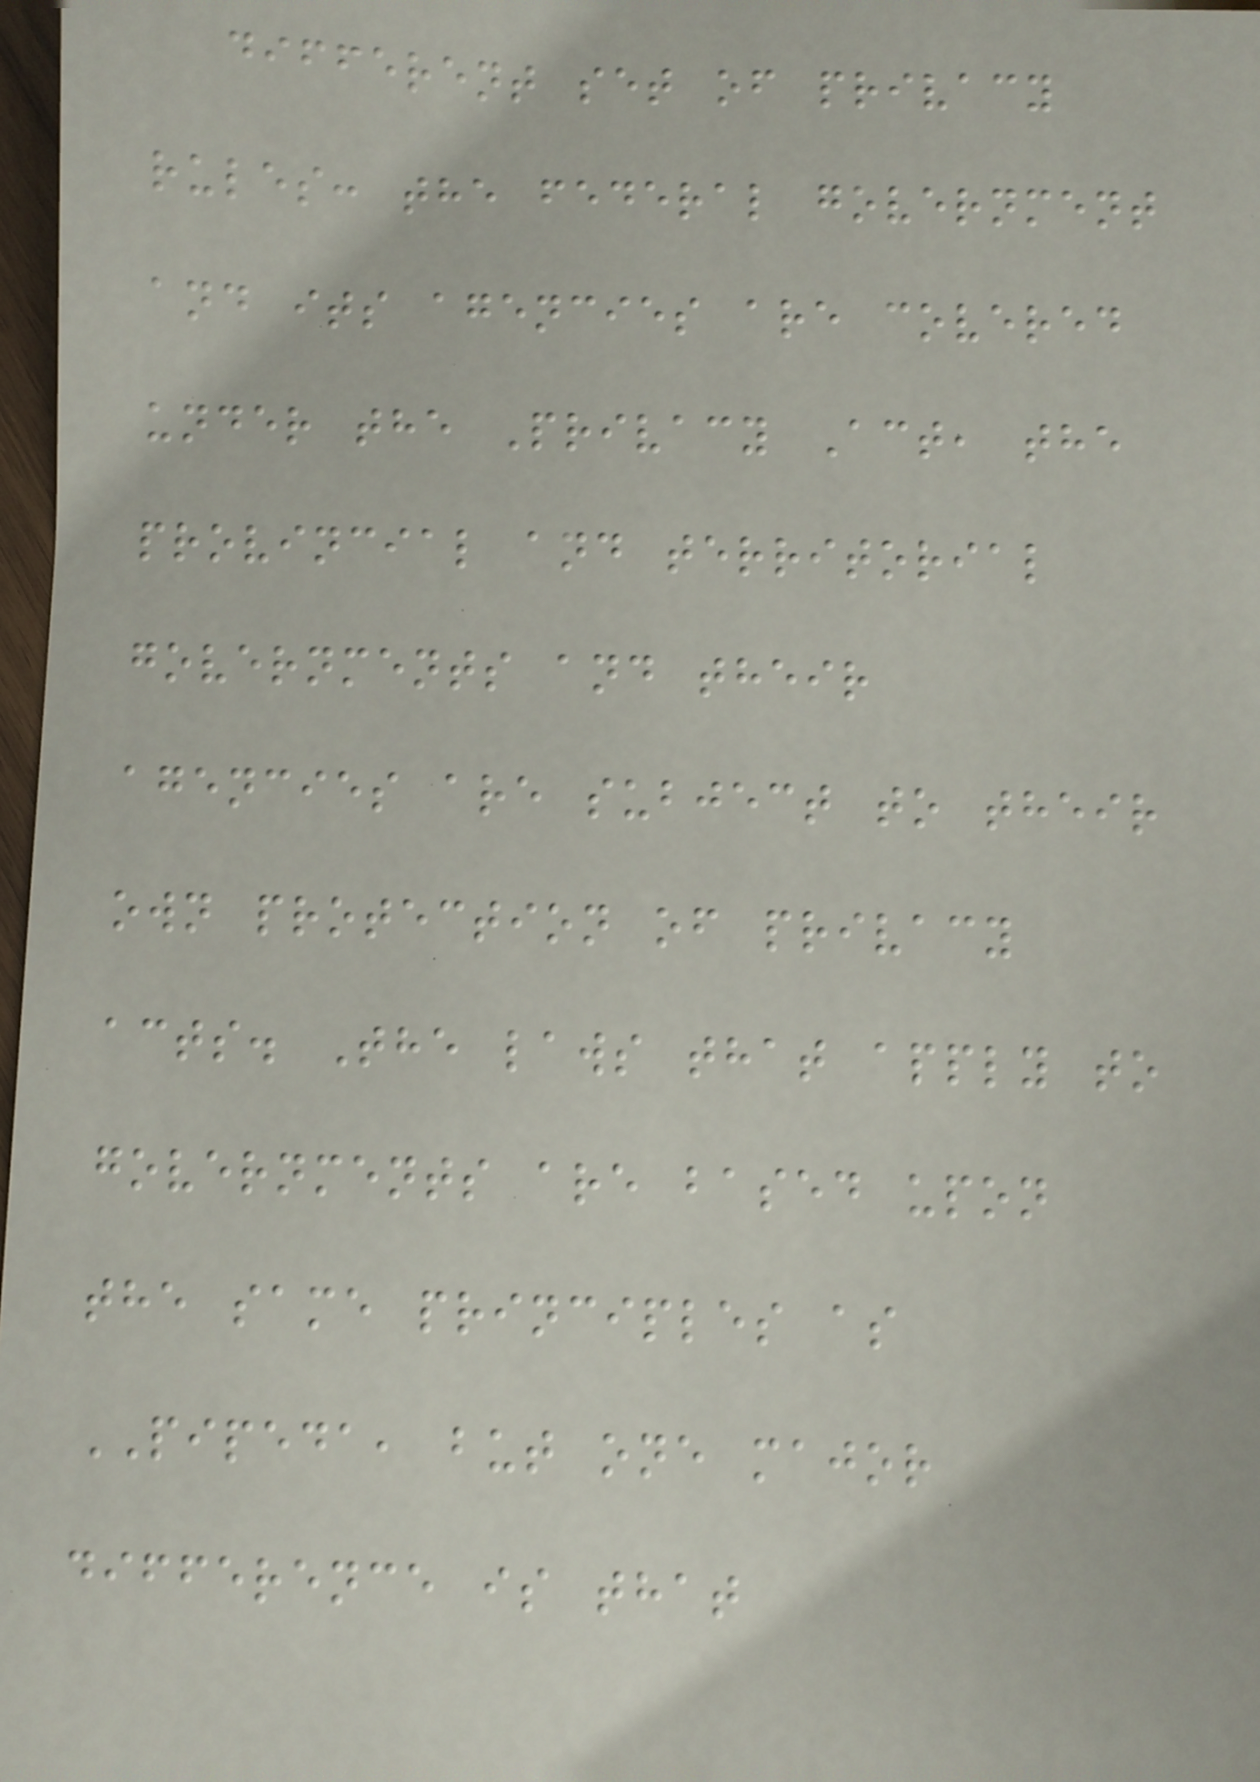different set of privacy
rules: the federal government
and its agencies are covered
under the Privacy Act, the
provincial and territorial
governments and their
agencies are subject to their
own protection of privacy
acts. The laws that apply to
governments are based upon
the same principles as
PIPEDA, but one major
difference is that
